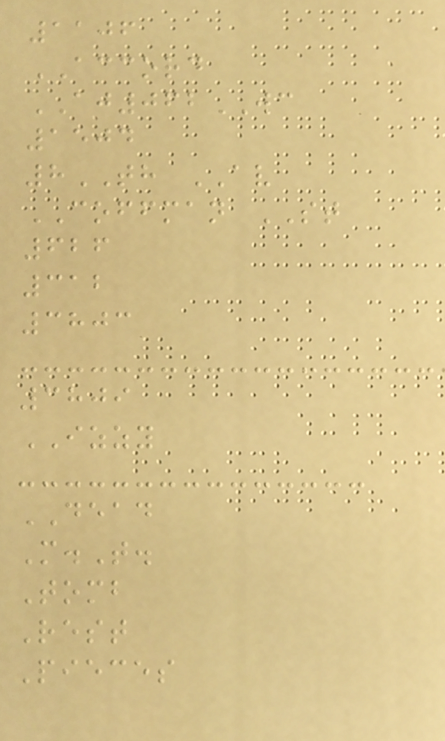1106
ACCORD
AJ062WC
1504
8TH AV
COFFMAN ST
626
312
3803
3809
IZZY
DEAD
M.T.
Tomb
Rest
Pieces
